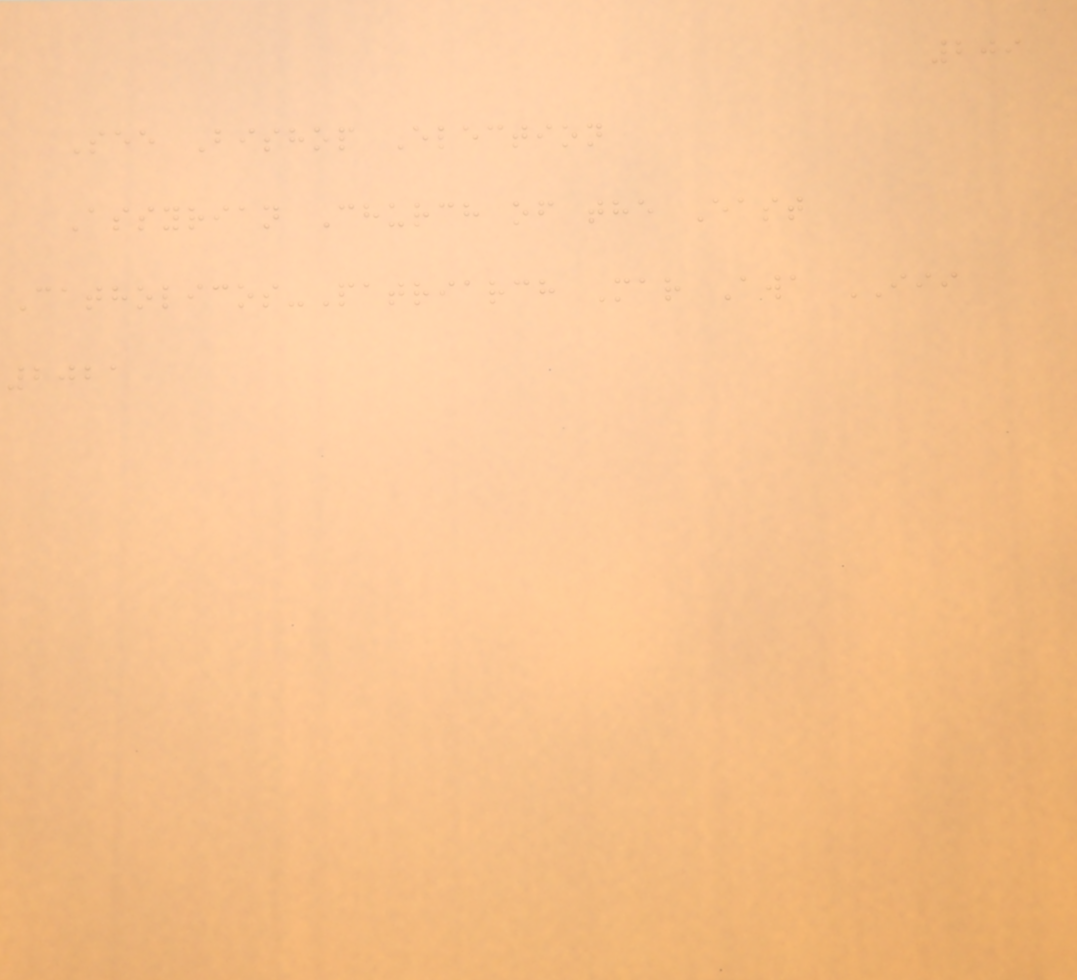209
See Bishop Election
Assyrian Church of the East
Catholicos-Patriarch Mar Awa III
2021
